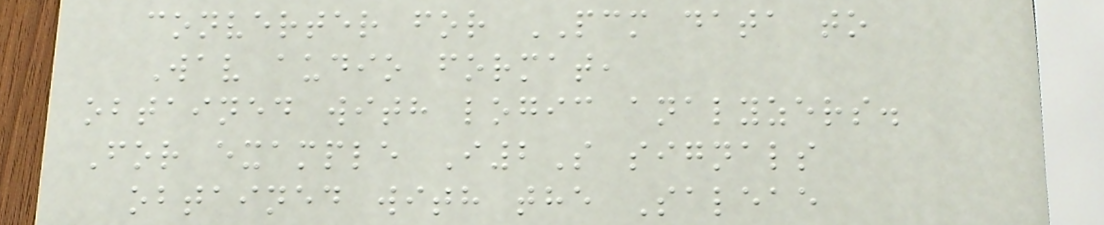converter for PCM data to
Wav audio format,
obtained with logic analyzers.
For example I2S signals
obtained with the Saleae
